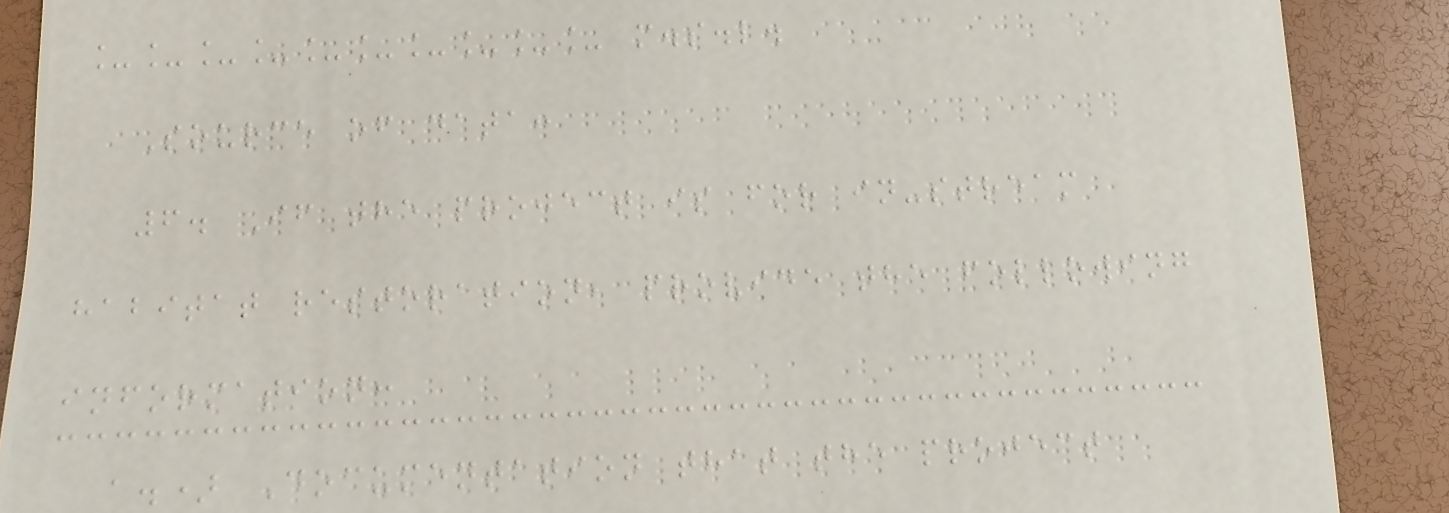__________ m.s.l.
Source of data:
6. If the project is for in-stream
habitat restoration, provide the following
information:
a.) Documentation that the project
